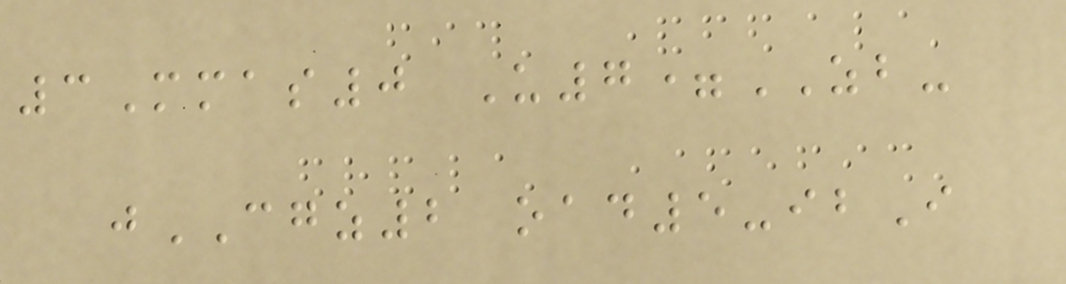3Mmas0 U7=ZB-
jCGZ2 oad5-ibI
